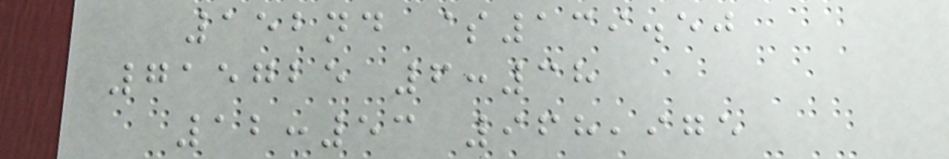152nd $139.50
715725 6:38
12:53 968,975
